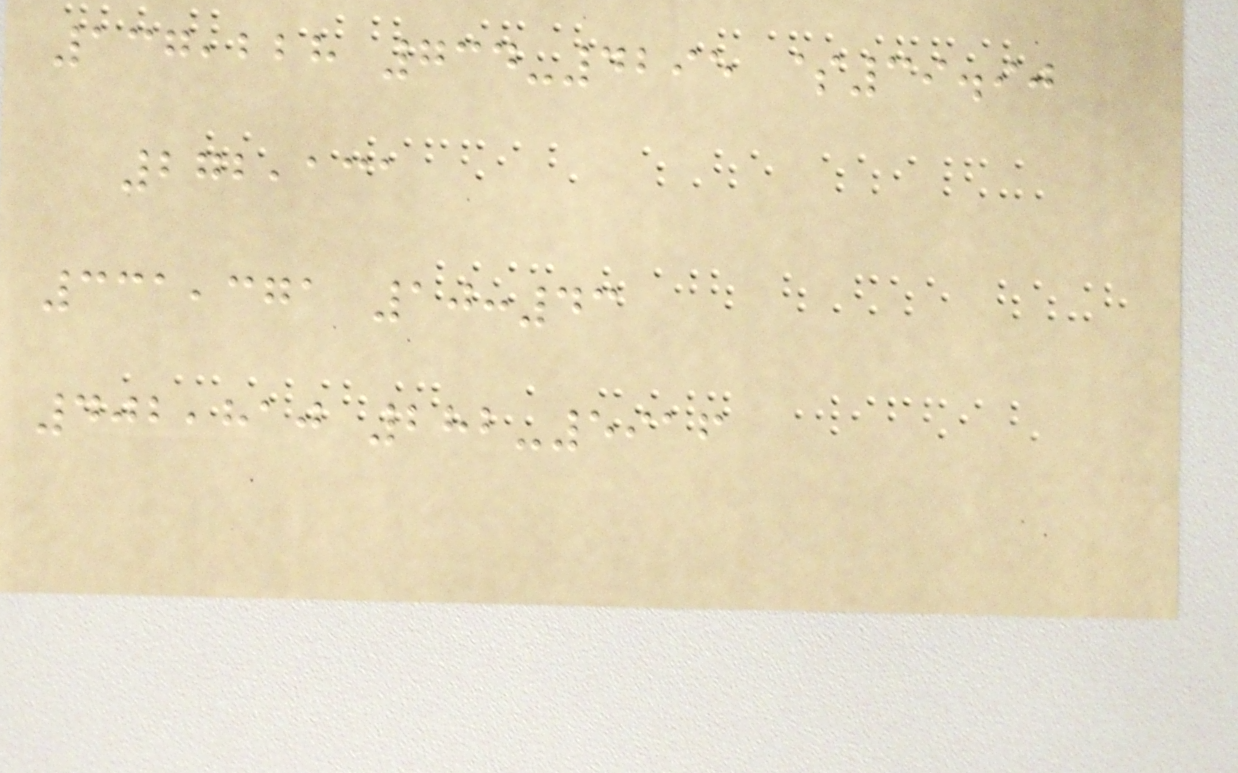137,228 734-4295 $39.90
272,131
331,371 10:43
402,810 282-5916
